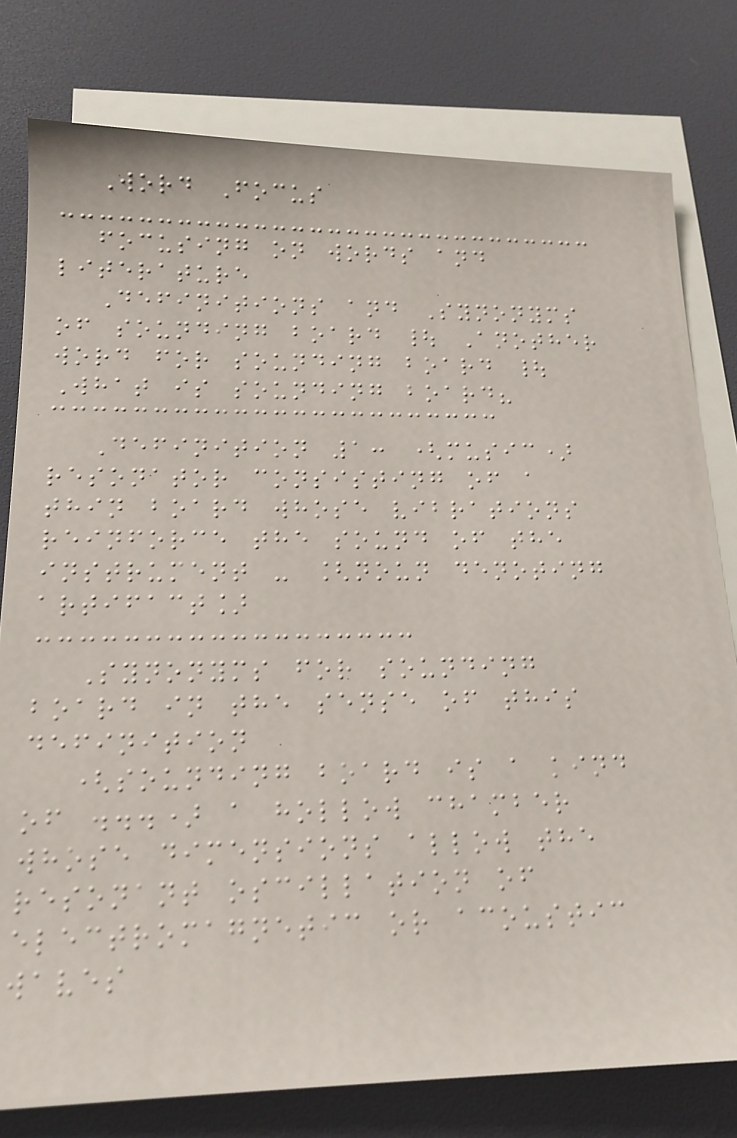Word Focus
focusing on words and
literature
Definitions and Synonyms
of sounding board | Another
word for sounding board |
What is sounding board?
Definition 1: (music)
resonator consisting of a
thin board whose vibrations
reinforce the sound of the
instrument - [noun denoting
artifact]
Synonyms for sounding
board in the sense of this
definition
(sounding board is a kind
of ...) a hollow chamber
whose dimensions allow the
resonant oscillation of
electromagnetic or acoustic
waves
